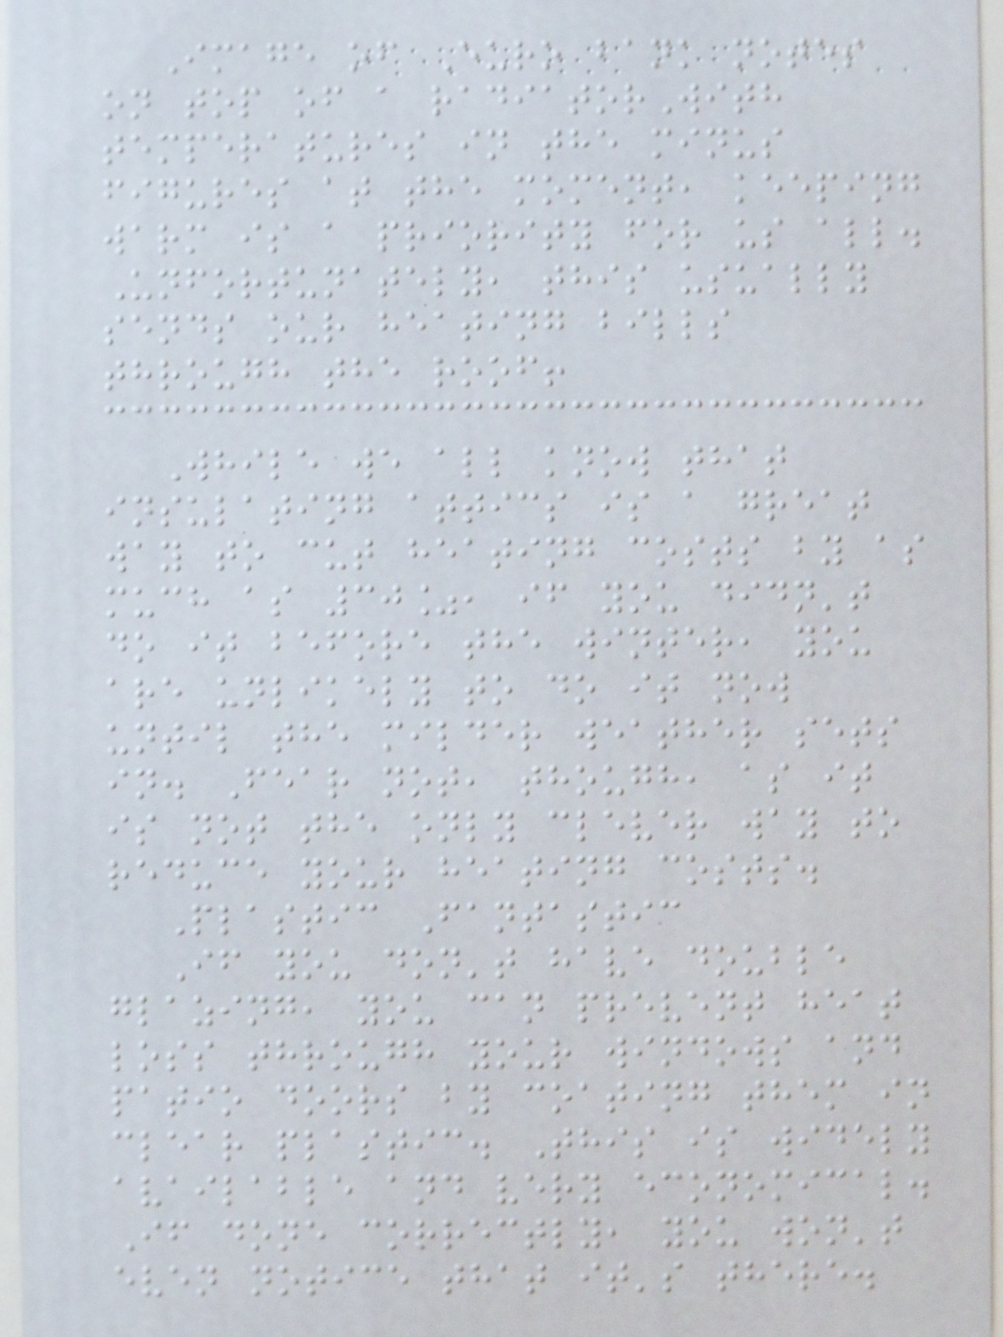Image of Euro bank notes
on top of a radiatorWith
temperatures in the minus
figures at the moment, keeping
warm is a priority for us all.
Unfortunately, this usually
sends our heating bills
through the roof!
While we all know that
insulating attics is a great
way to cut heating costs by as
much as 30%, if you didn't
do it before the winter, you
are unlikely to do it now
until the milder weather sets
in. Fear not, though, as it
is not the only clever way to
reduce your heating costs.
Plastic Fantastic
If you don't have double
glazing, you can prevent heat
loss through your windows and
patio doors by coating them in
clear plastic. This is widely
available and very economical.
If done correctly, you won't
even notice that it's there.
